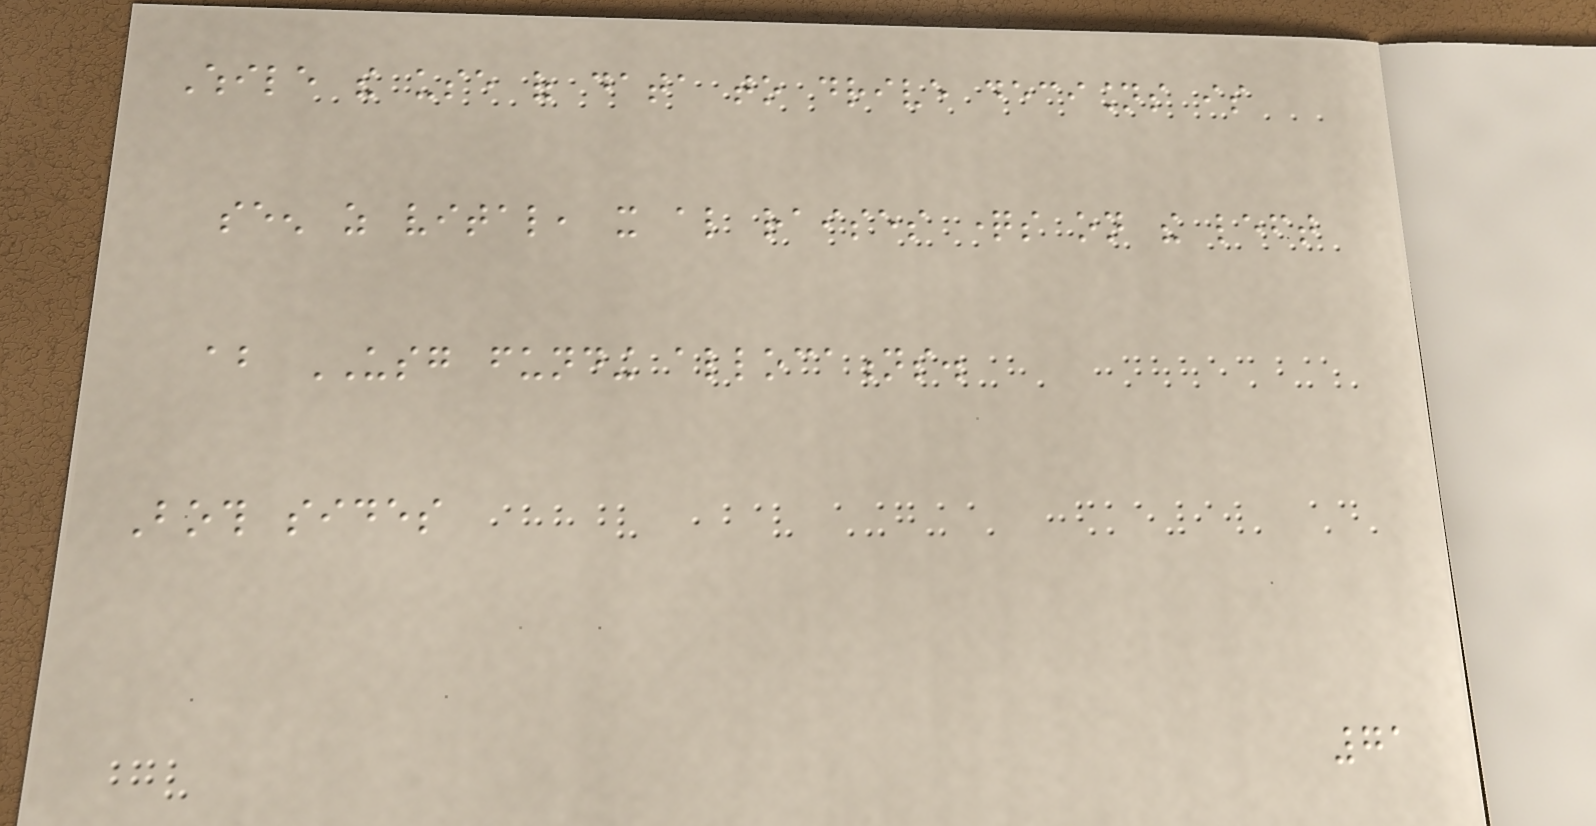While the use of data to drive decisions is
seen as vital, it also raises questions on the left
about USG funding allocations.
Both sides
71
